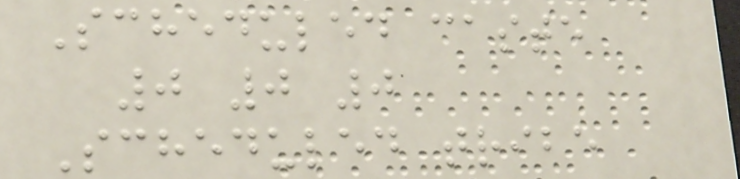Scheduled caste
0 0 0
Scheduled tribe
